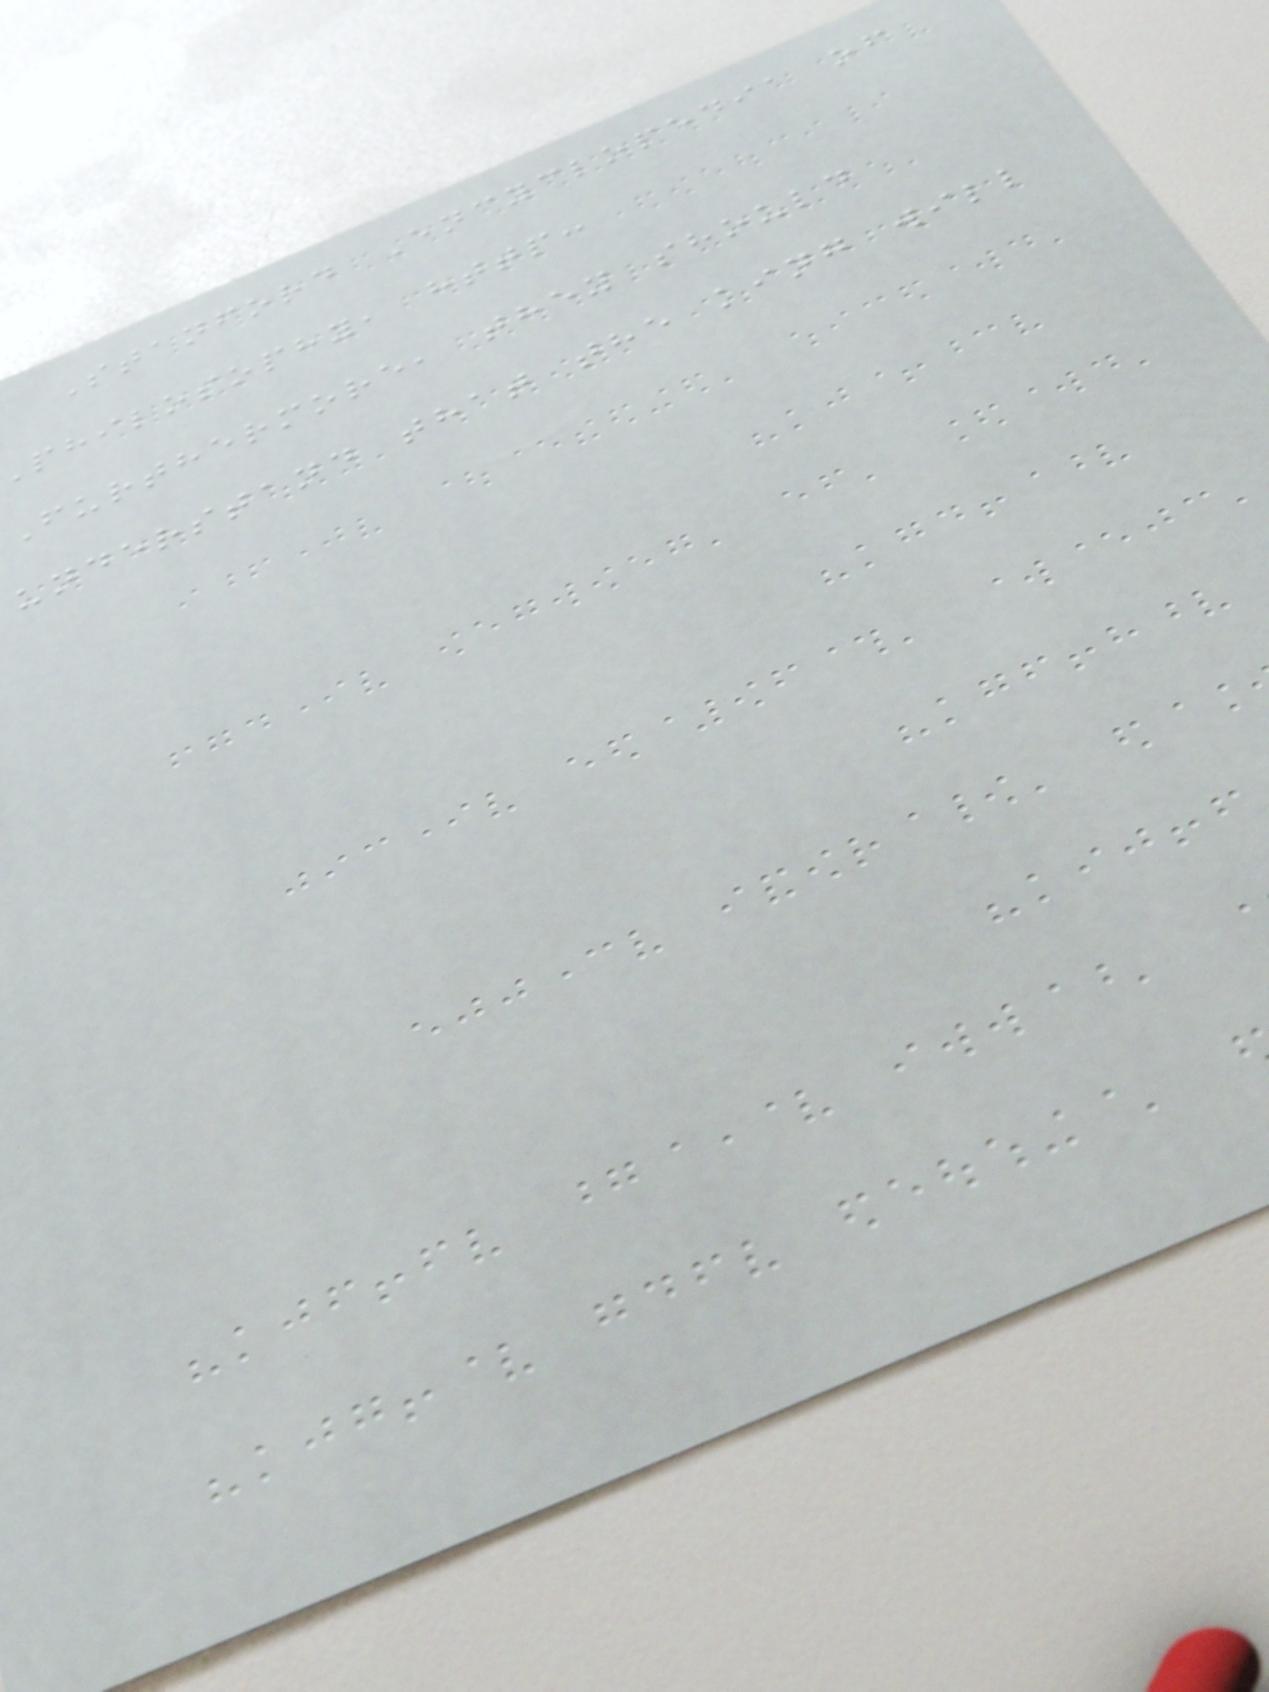Stanford Encyclopedia of
philosophy, http:
Furthermore, they should
understand that the king will
